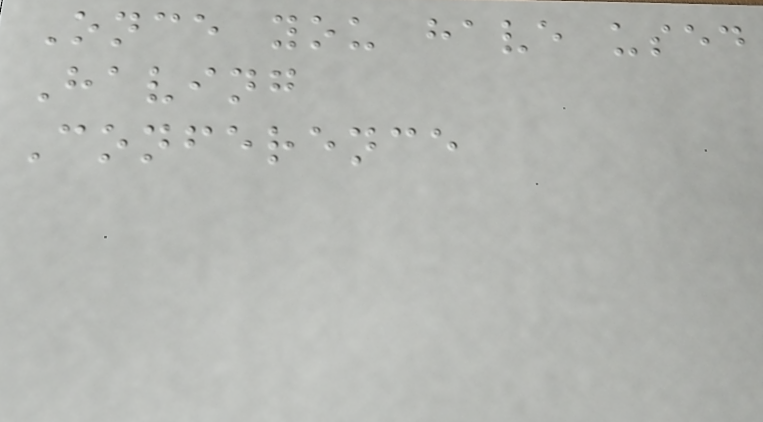Once you have used
Having
Conference
